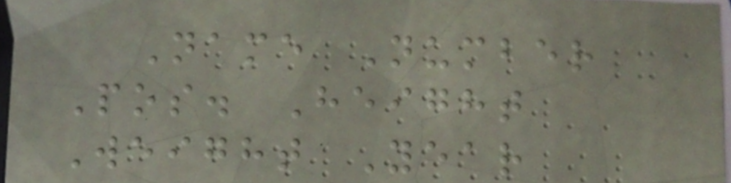Name Number
Pos. Height
Weight Year
